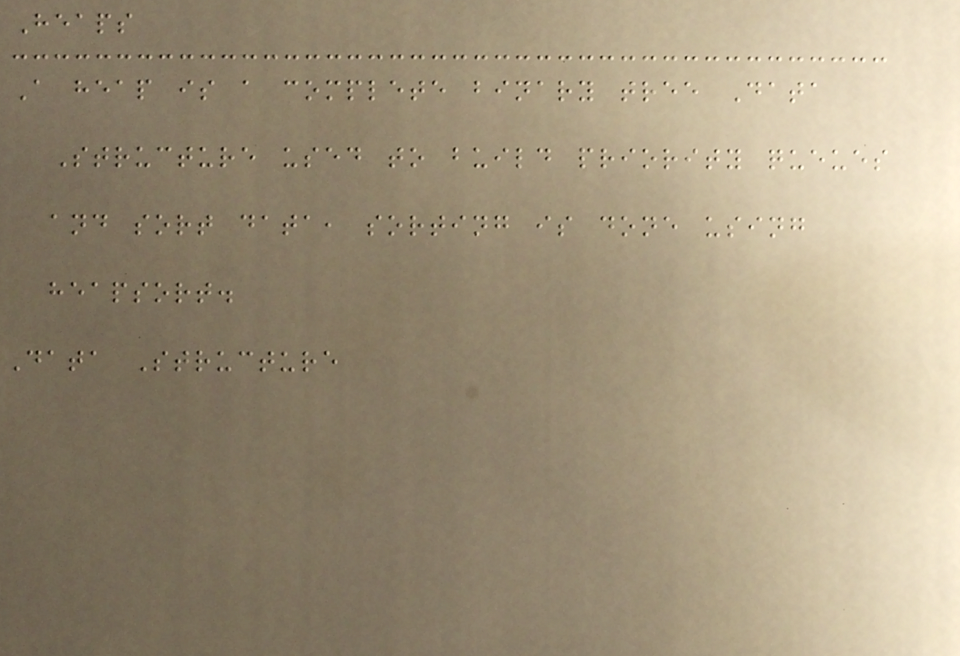Heaps
A heap is a complete binary tree Data
Structure used to build priority queues
and sort data, sorting is done using
heapsort.
Data Structure
